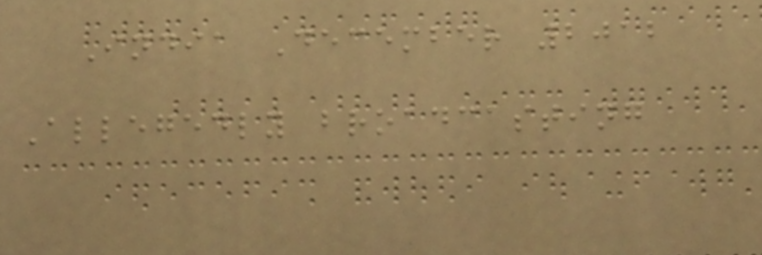India December 2012
Allegedly broadcasting
